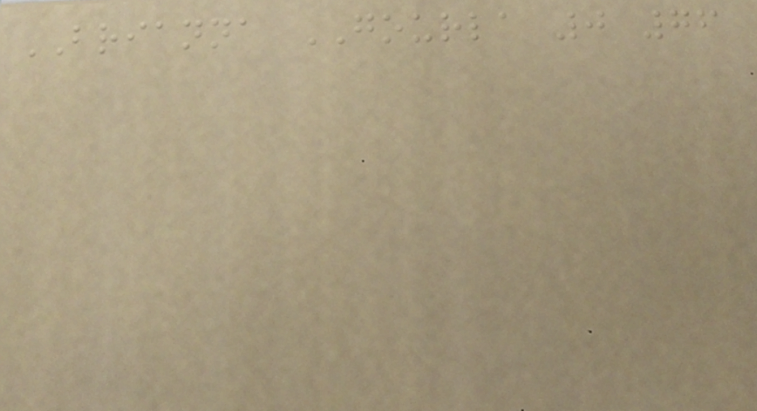BRIANNA GOURLA 0 76
